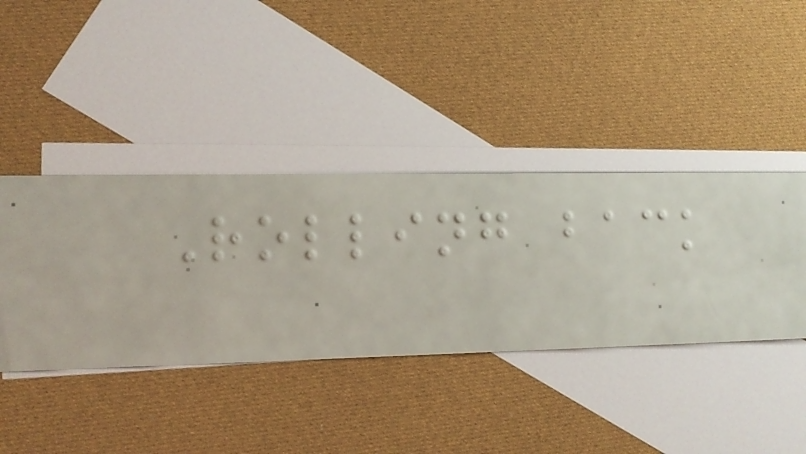Rolling back
